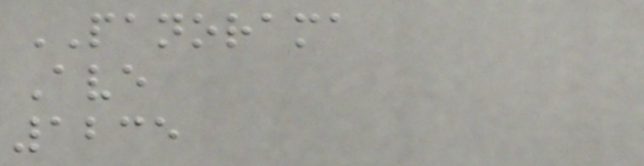PANORAMA
Ave
1235
